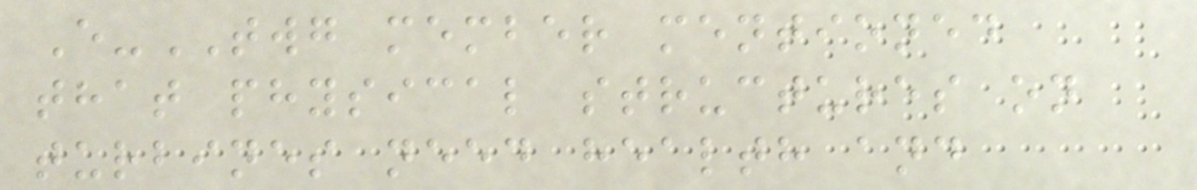E-TWG member mentioned
that physical structures on
turbines need health and
